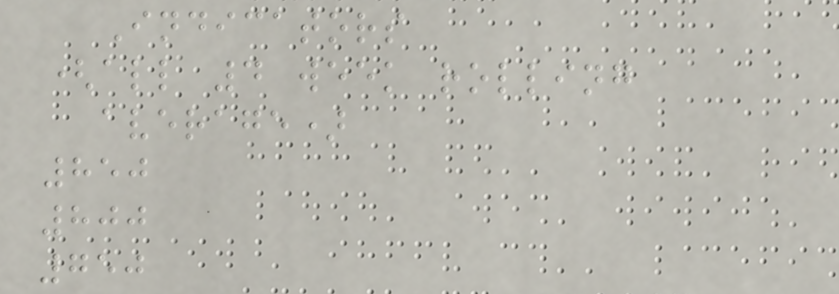Indicators
(all 4 week rolling
average)
850
800
750
